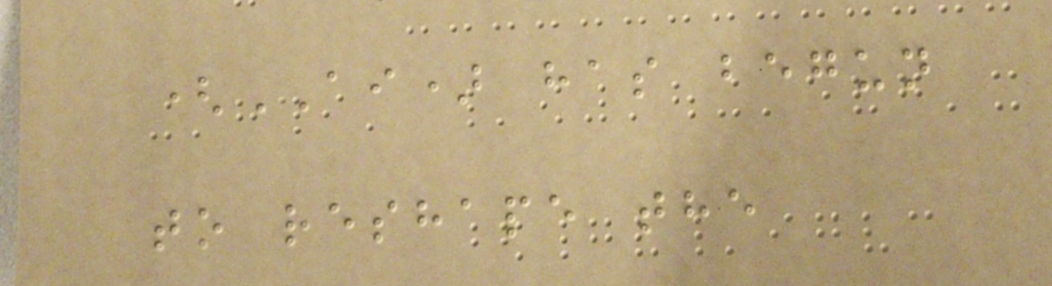(AI) has begun
to reshape the
